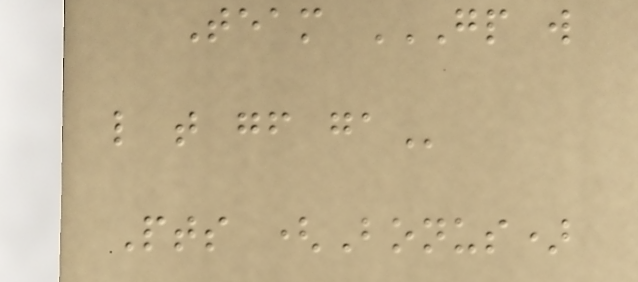Team GP W
L T GF GA
Pts (Bonus)
